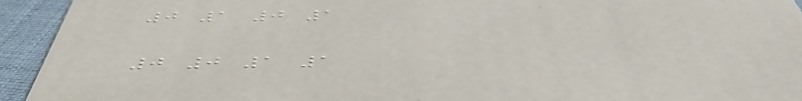0 1 0 1
0 0 1 1
